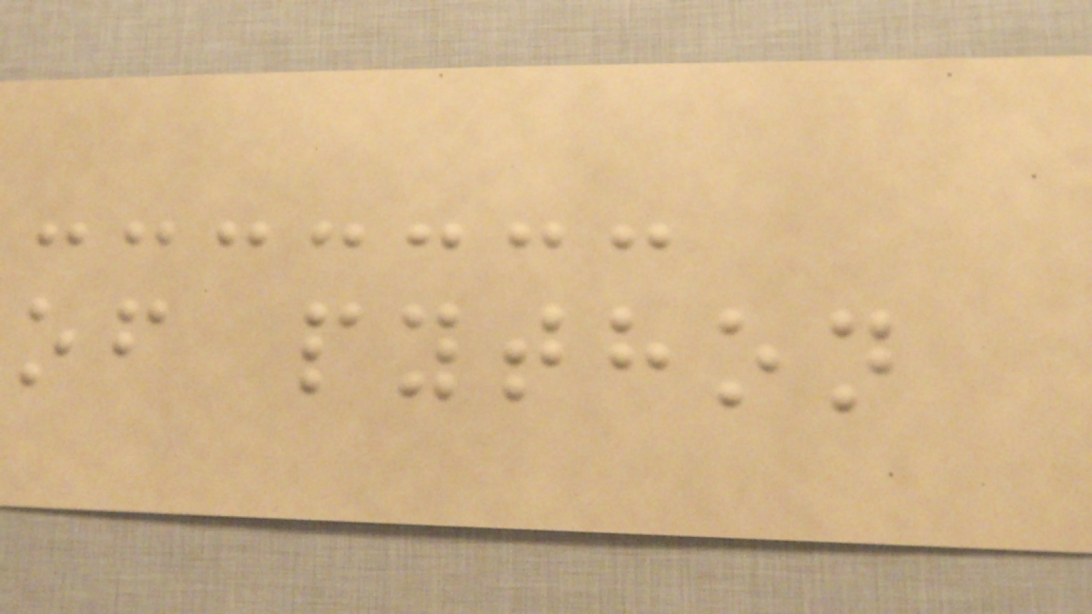of python
